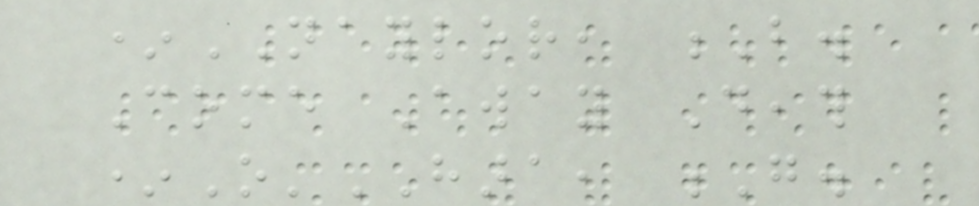*NAYLOR, B.
Come Away Death
*O'HARA, G.
